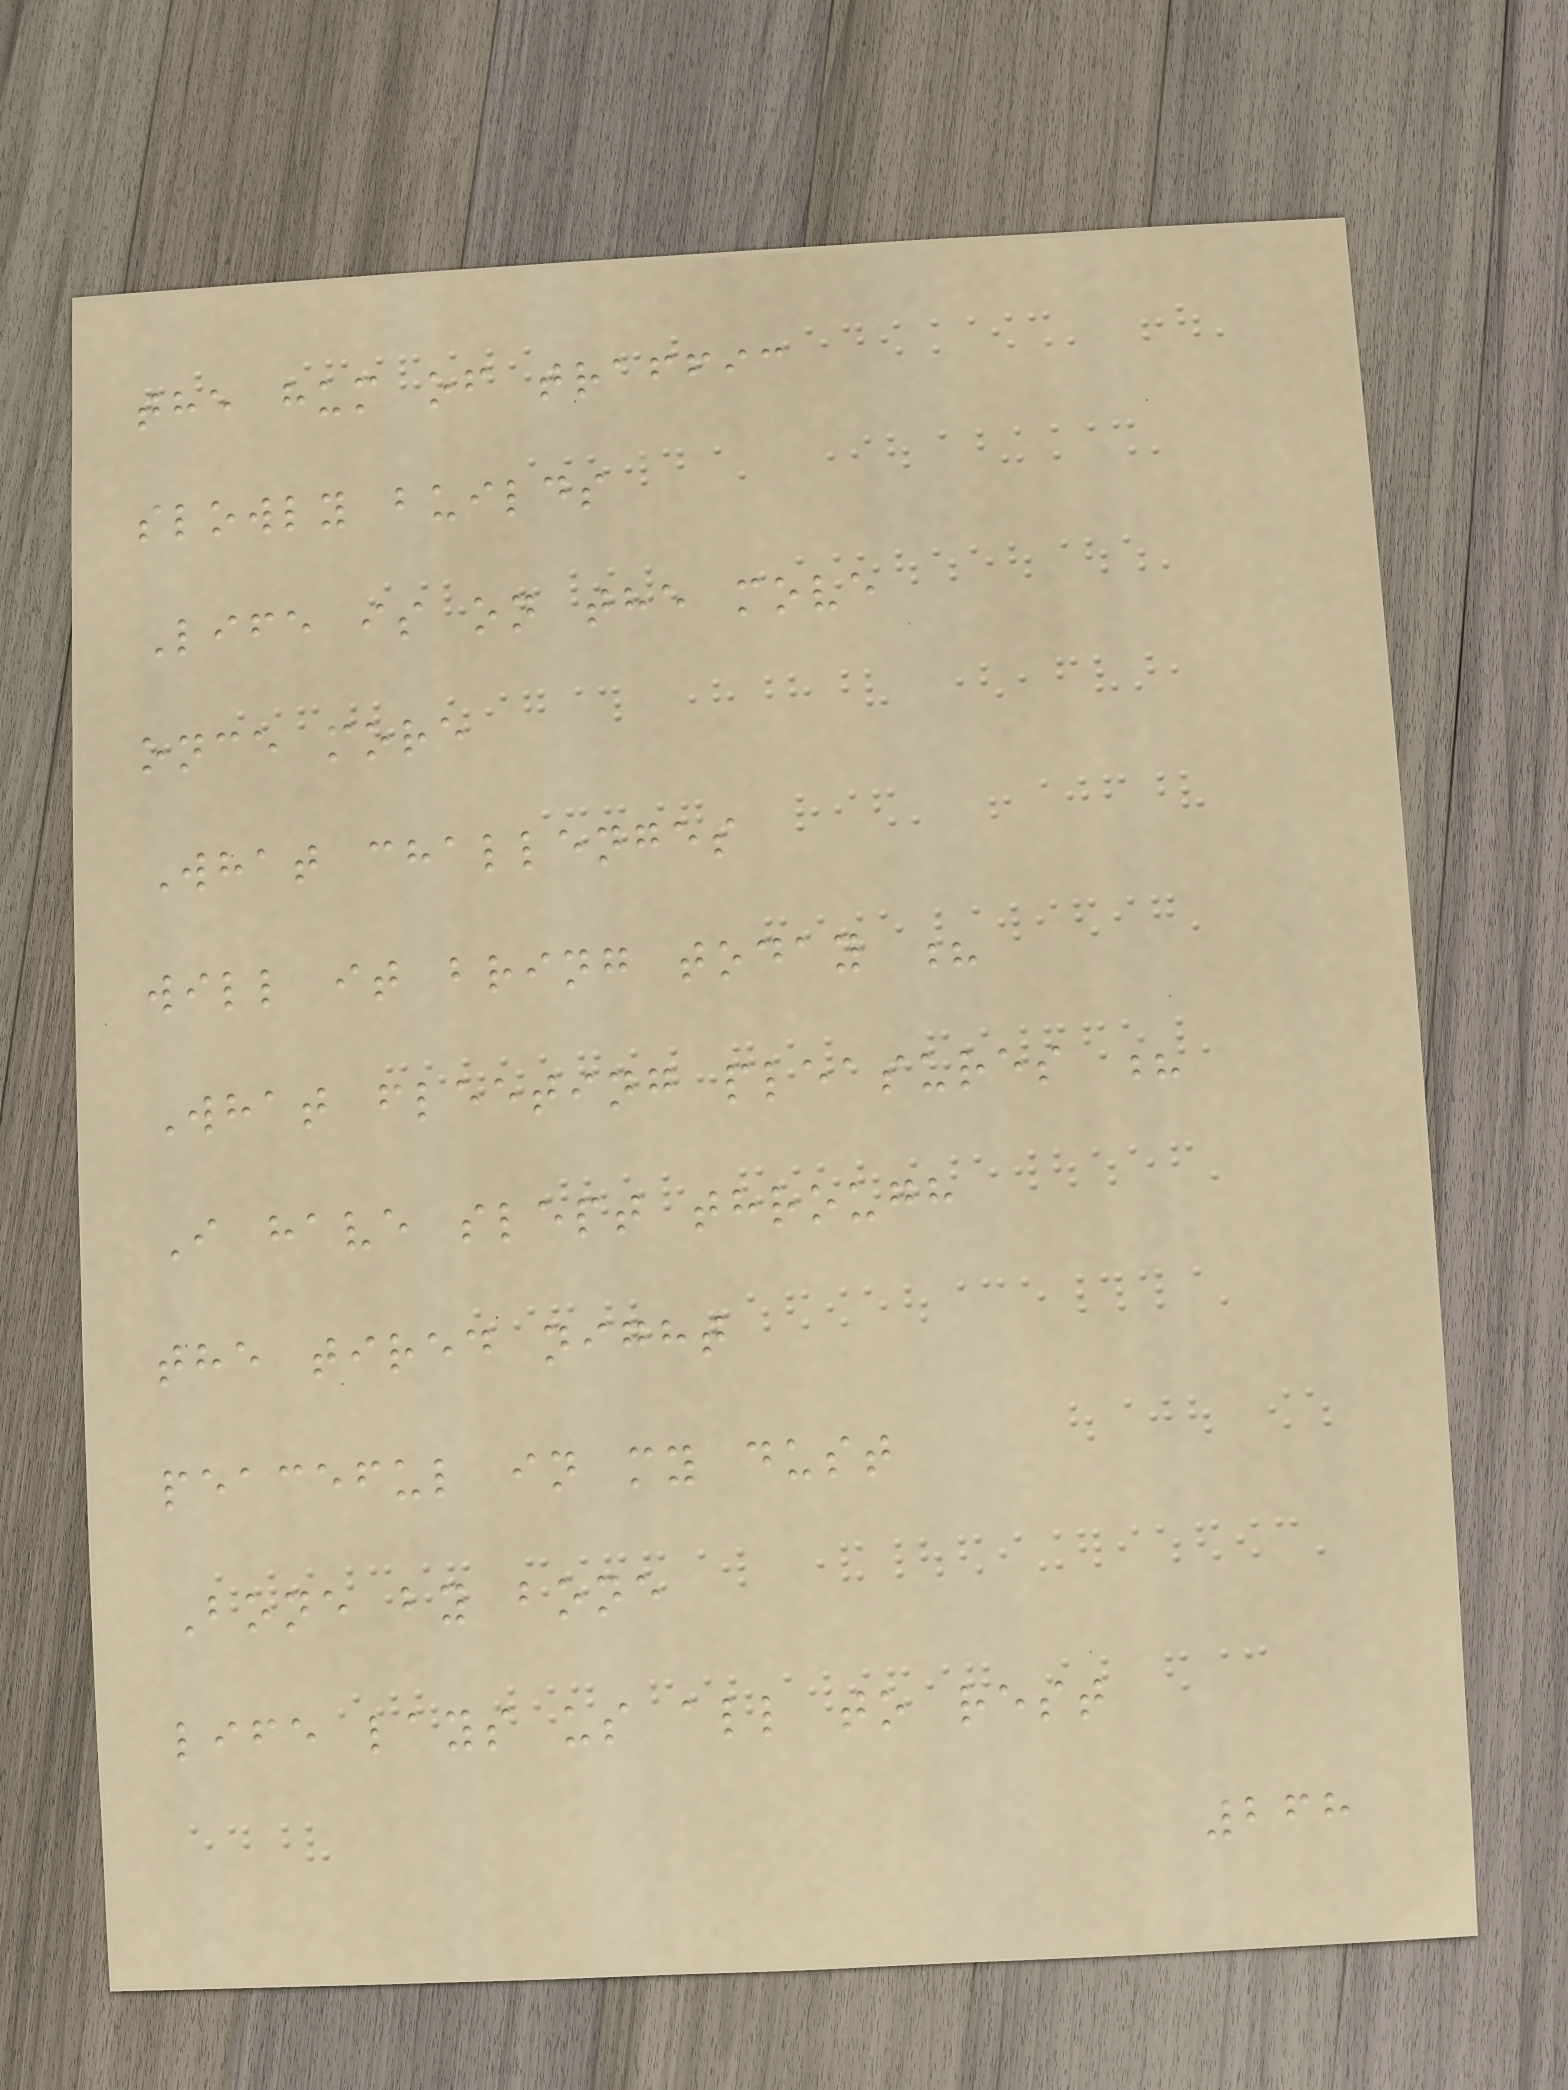the hum of traffic
slowly builds
Life is on the move
once more
What challenges
will it bring today ?
What fleeting pleasures ?
I have slept through
the tired night
peaceful in my dust
Bone by bone
life lays us all to rest
268
